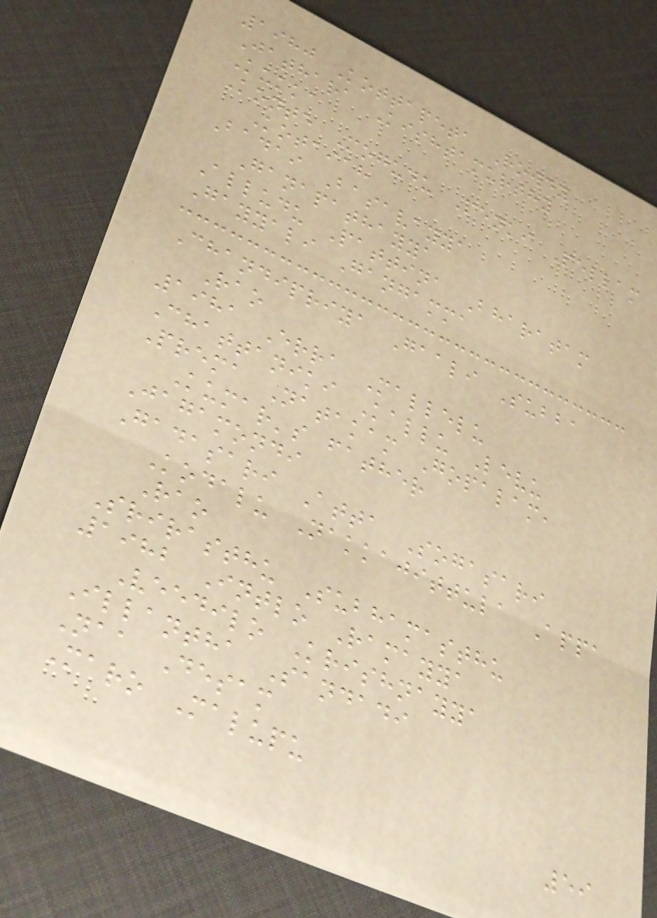1980 Kottapeta Rowdy
Jathara Kishtamurthy
Kukka
Konte Mogudu Penki Pellam
Kotaiah
Badai Basavayya
Ganapathayya
Alludu Pattina Bharatam
Gayyali Gangamma
Chandipriya Gaali Subba
Rao
1981 Erra Mallelu
Chattaniki Kallu Levu
Prema Natakam Gopalam,
Kumar's father
Jagamondi
Gadasari Atta Sogasari
Kodalu Nakkajittula Appa
Rao
Srirasthu Subhamasthu
1982 Intlo Ramayya
Veedilo Krishnayya
Illantha Sandadi
Naa Desam
Maro Malupu
59
